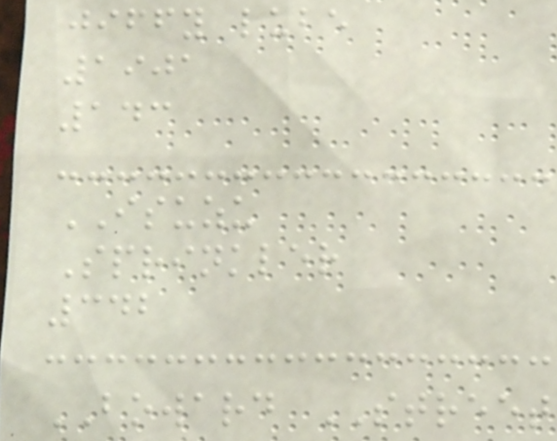jiffy lube
1901
143
ISUZU
Sprinkler
342
BOWARD STREET
